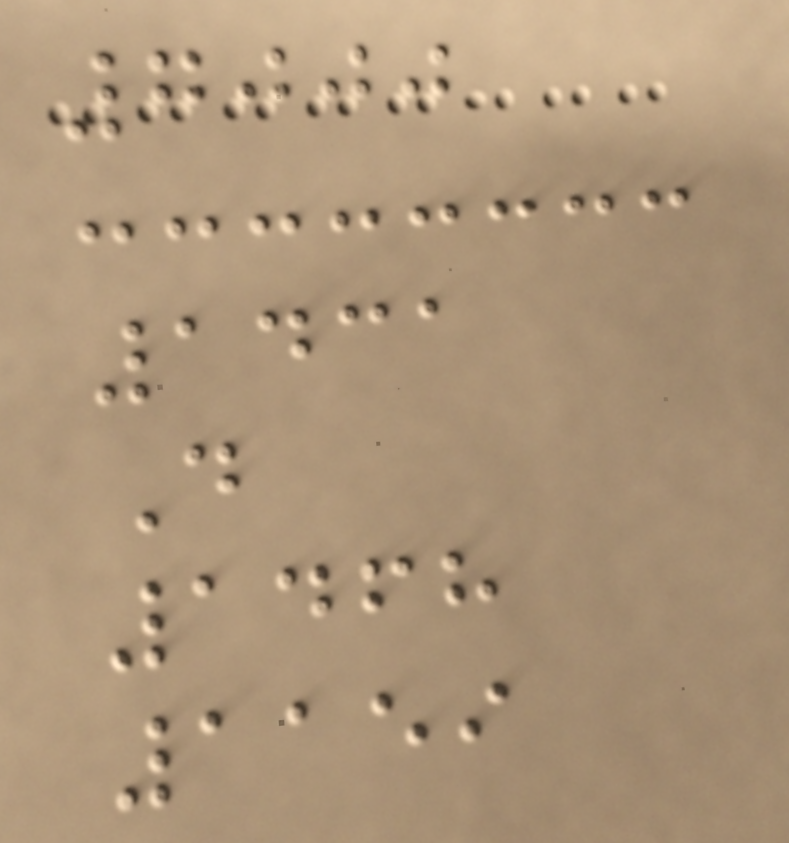7000
1431
D
1468
1159
